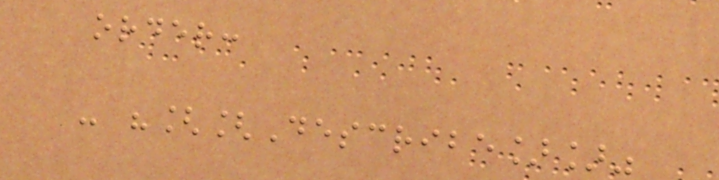order:
- "[[Describe]]"
